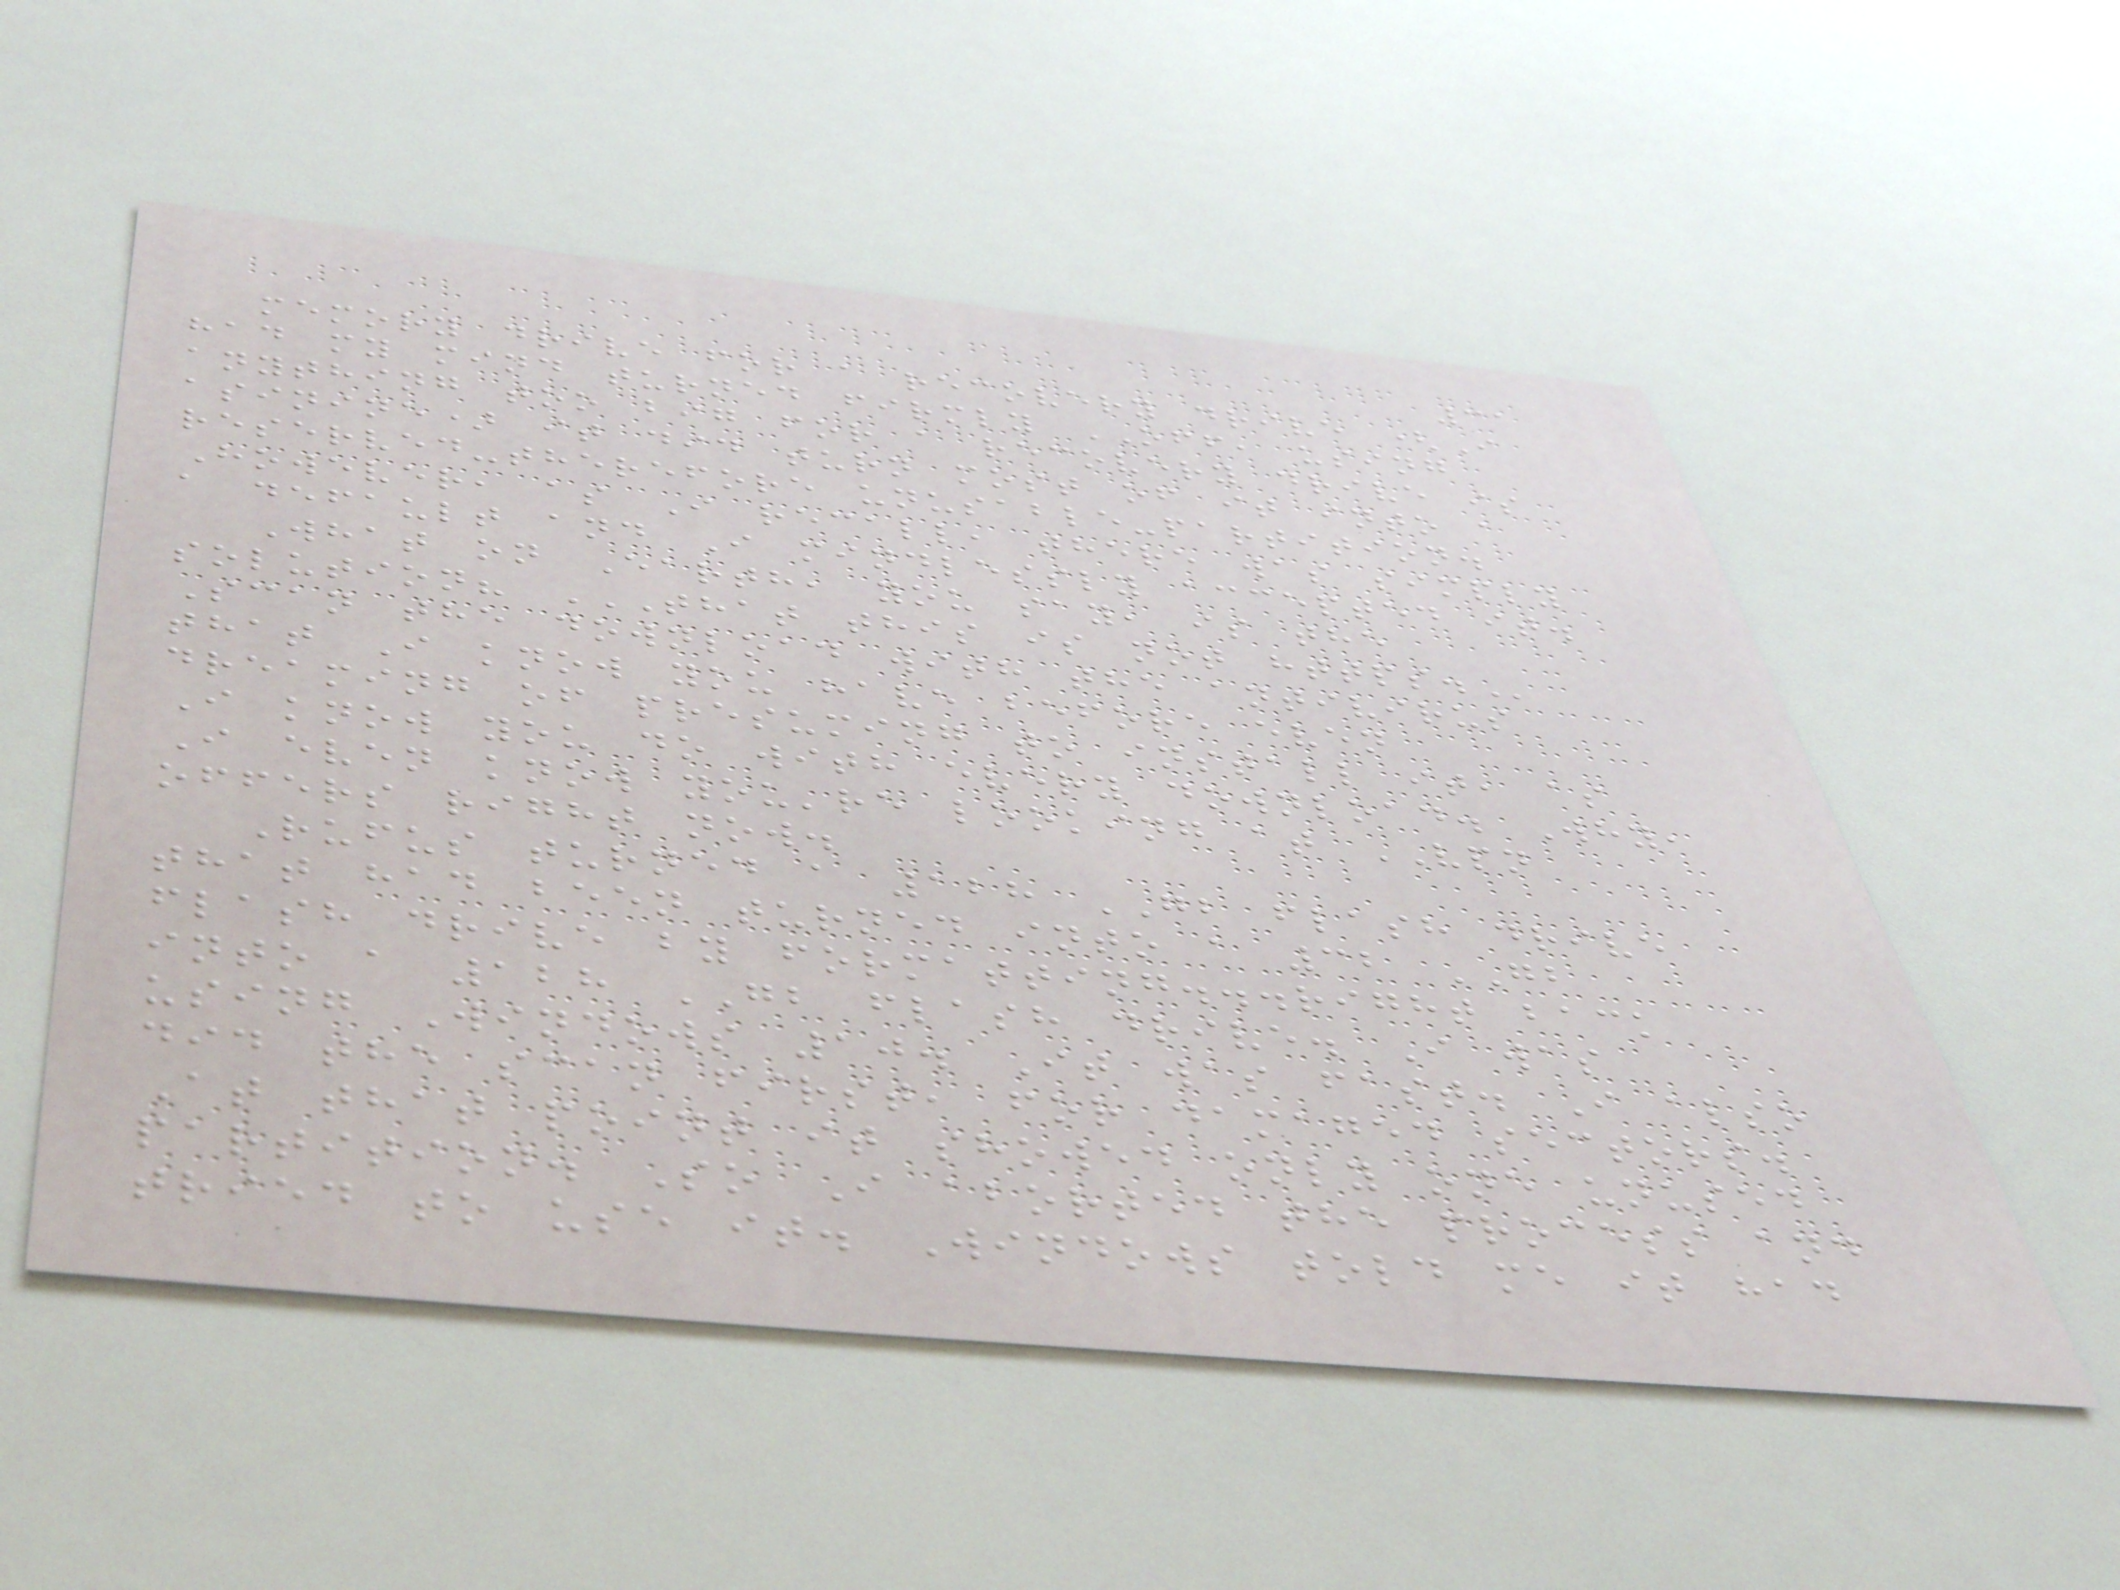31
memory drive for a recovery drive (I
had my mind turned firmly OFF, using
anything too big for a recovery drive is
asinine) it did turn most of it into a
reserved-therefore unusable-partition.
However, as I recall, there was simply
a default and I mindlessly accepted it.
What on Earth, you say, is the
solution? THAT THIS IS NOT HTTPS.
Scan the download with the antivirus
that I know you have before even
dreaming of presuming to install it, as
I know you do with every download. Why,
I even know you're looking at VPN
offers right now.
Rufus turned a 128 GB flash drive
that had been turned into a 32 GB
flash drive by formatting...right back
into a 128 GB flash drive. I was
using Windows 10. It was fast. I also
did the scan first, for damaged sectors.
At that point it showed only one unused
partition. So I aborted the process and
tried to use it. Windows told me it had
